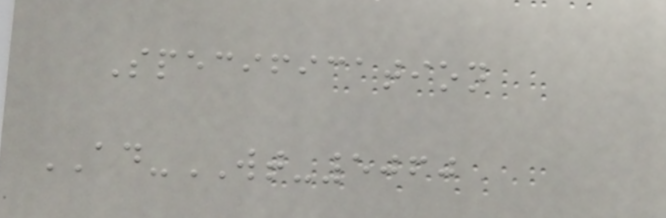Specification
AD-WT-5060
